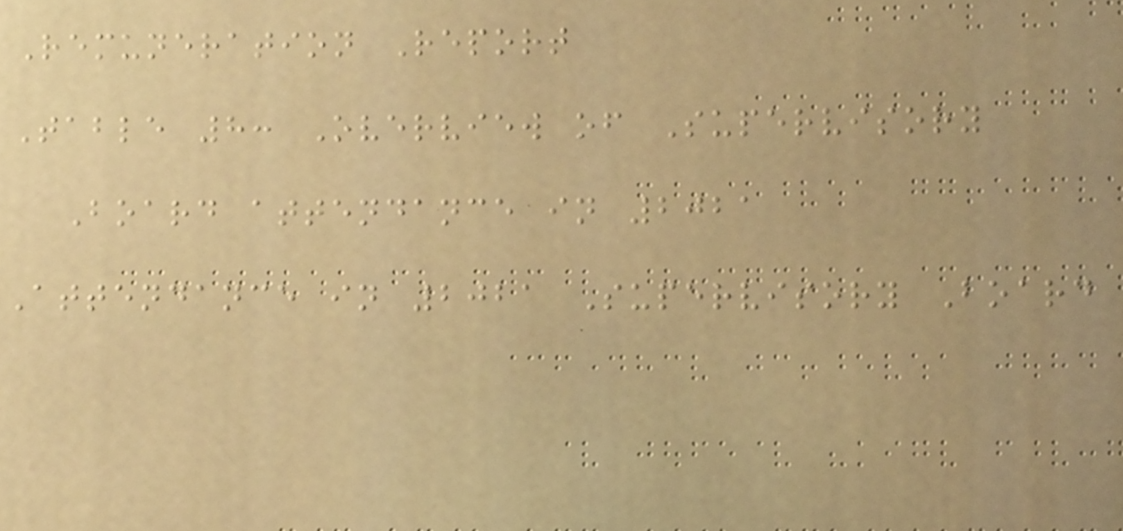Remuneration Report
Table 8: Overview of Supervisory
Board attendance in 2021
Attendance in 2021 Supervisory Board
